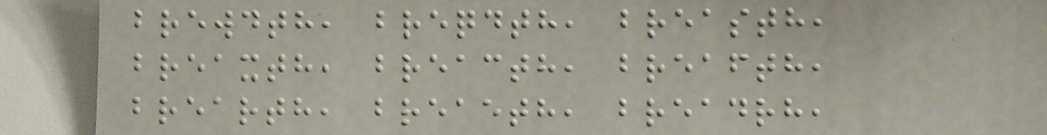brewdth, breqdth, breasth,
breaxth, breacth, breafth,
brearth, breaeth, breadrh,
